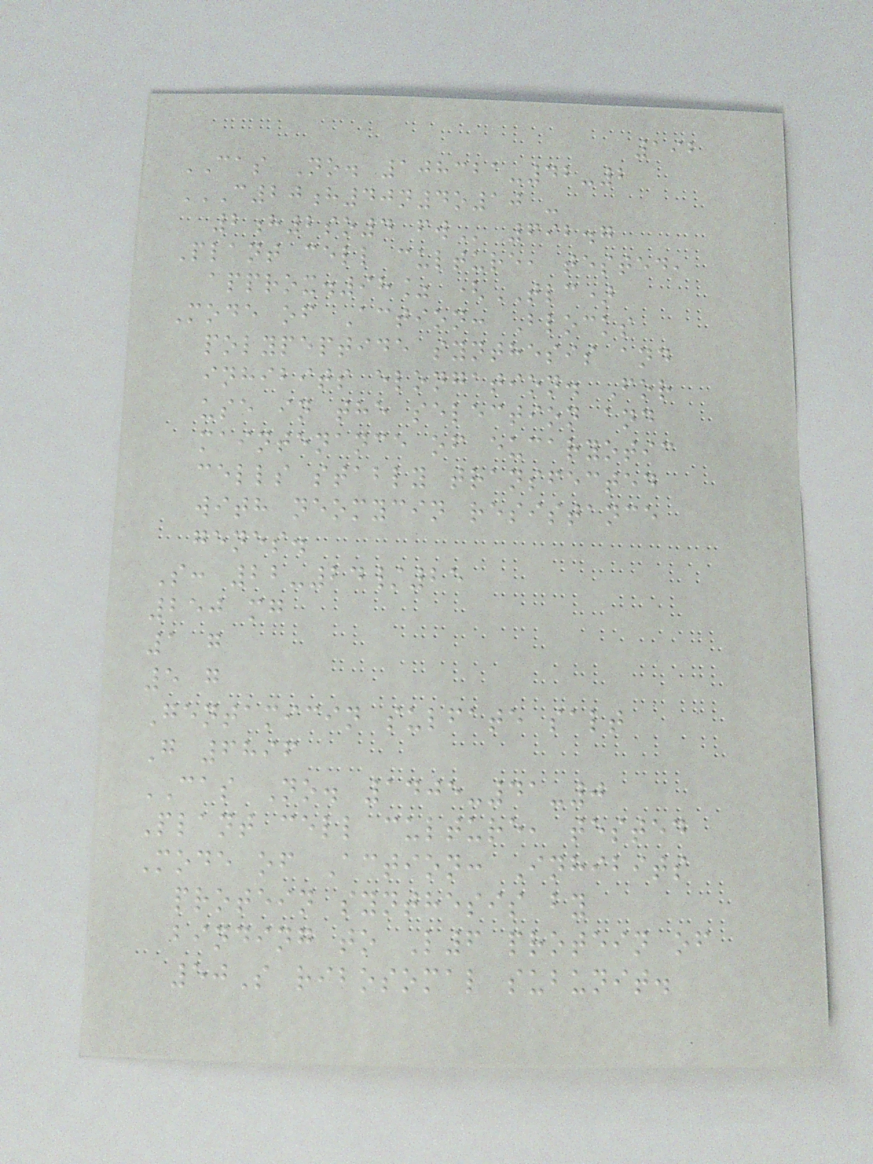192
CAS No. 108321-42-2
C20H40N4O10 -
2H2SO4 FW 692.7
Plant cell culture, tested,
approx.98% (TLC)
Mode of Action: Blocks
polypeptide synthesis and
inhibits elongation. For
use in the selection and
maintenance of eucaryotic
cells stably transfected
with neomycin resistance
genes.
S: 22-24/25
250 mg
1 g
5 g
Gentamicin sulfate salt
G 6896
CAS No. 1405-41-0
Plant cell culture, tested
Mode of Action: Inhibits
protein synthesis by
binding to L6 protein of
50S ribosomal subunit.
